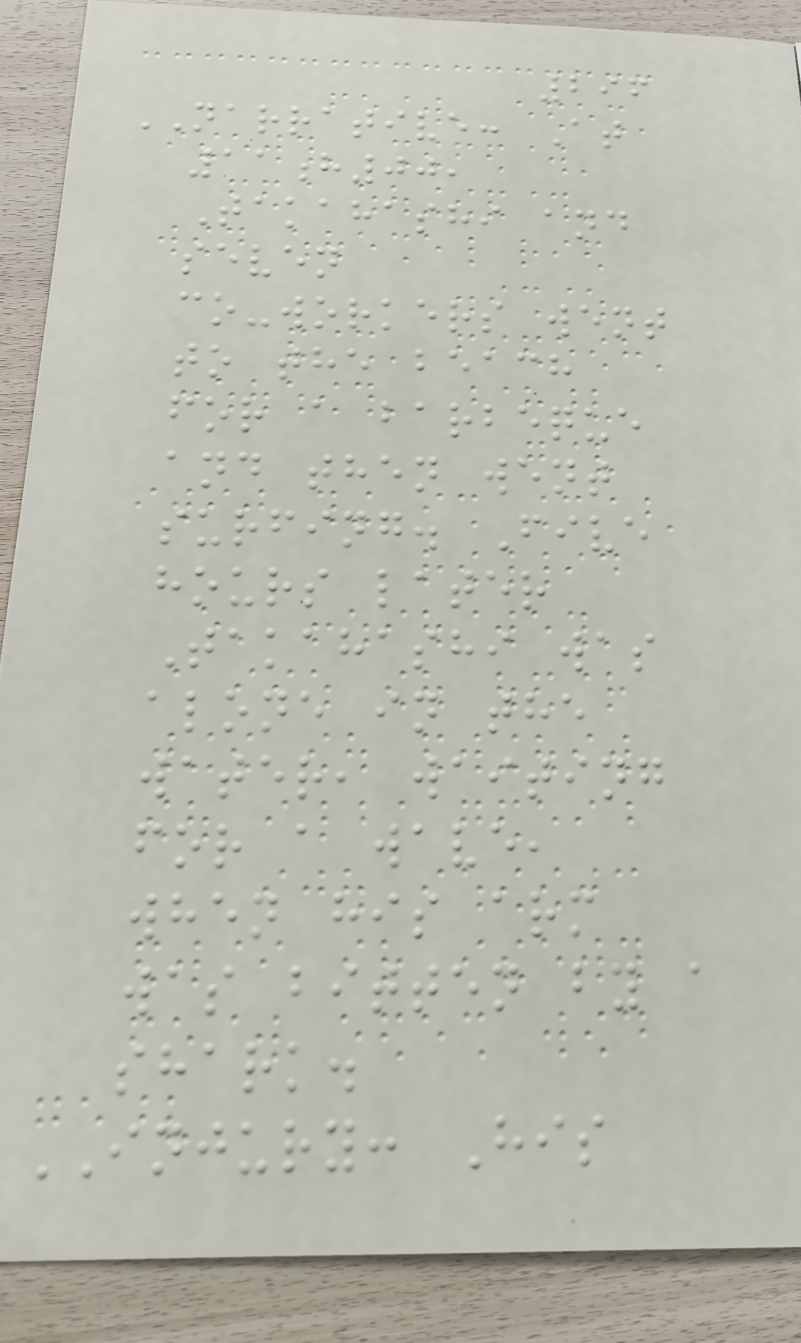296
NARRATIVE: At
11h00,
Takahashi and
seven
co-workers went
to the beach
for a barbeque
and then went
surfing. Five
hours later
Takahashi was
alone in the
water, waiting
for a wave,
when his arm
was bitten by a
shark.
INJURY: His
